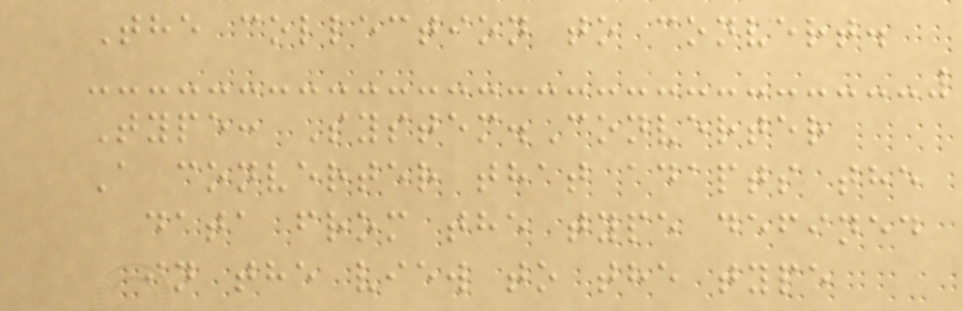The collection to convert.
Type: System.Converter
A converter that adapts the
data from the type defined
in the view to the type
